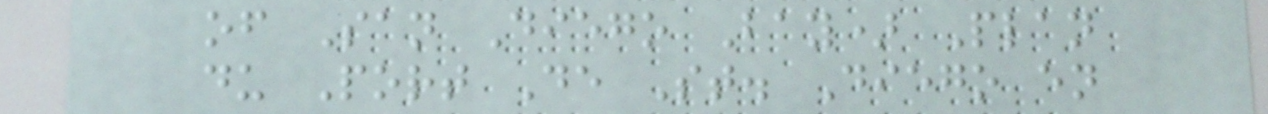of San Diego Bay) Plan
du Port De St. Diego en
